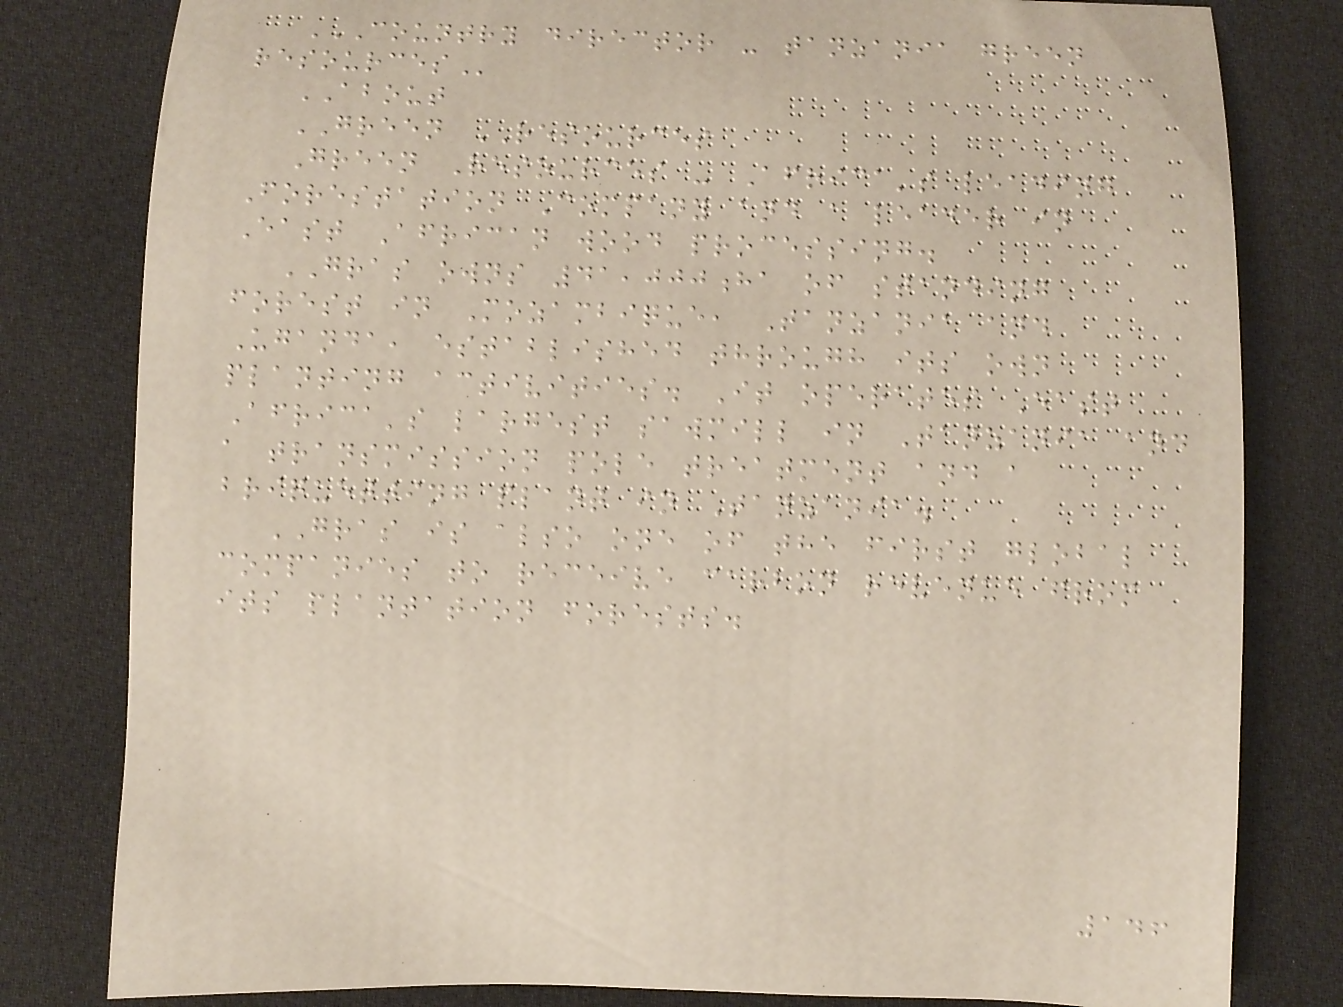COUNTRY DIRECTOR - TANZANIA GREEN
RESOURCES
ABOUT
GREEN RESOURCES
Green Resources - Africa's leading
Forestation Company and a leader in
East African wood processing.
GRAS owns 41,000ha of standing
forest in Mozambique, Tanzania and
Uganda, established through its own
planting activities. It operates East
Africa's largest sawmill in Tanzania and
a transmission pole treatment and a
briquetting plant in Tanzania.
GRAS is also one of the first global
companies to receive carbon revenue from
its plantation forests.
146
